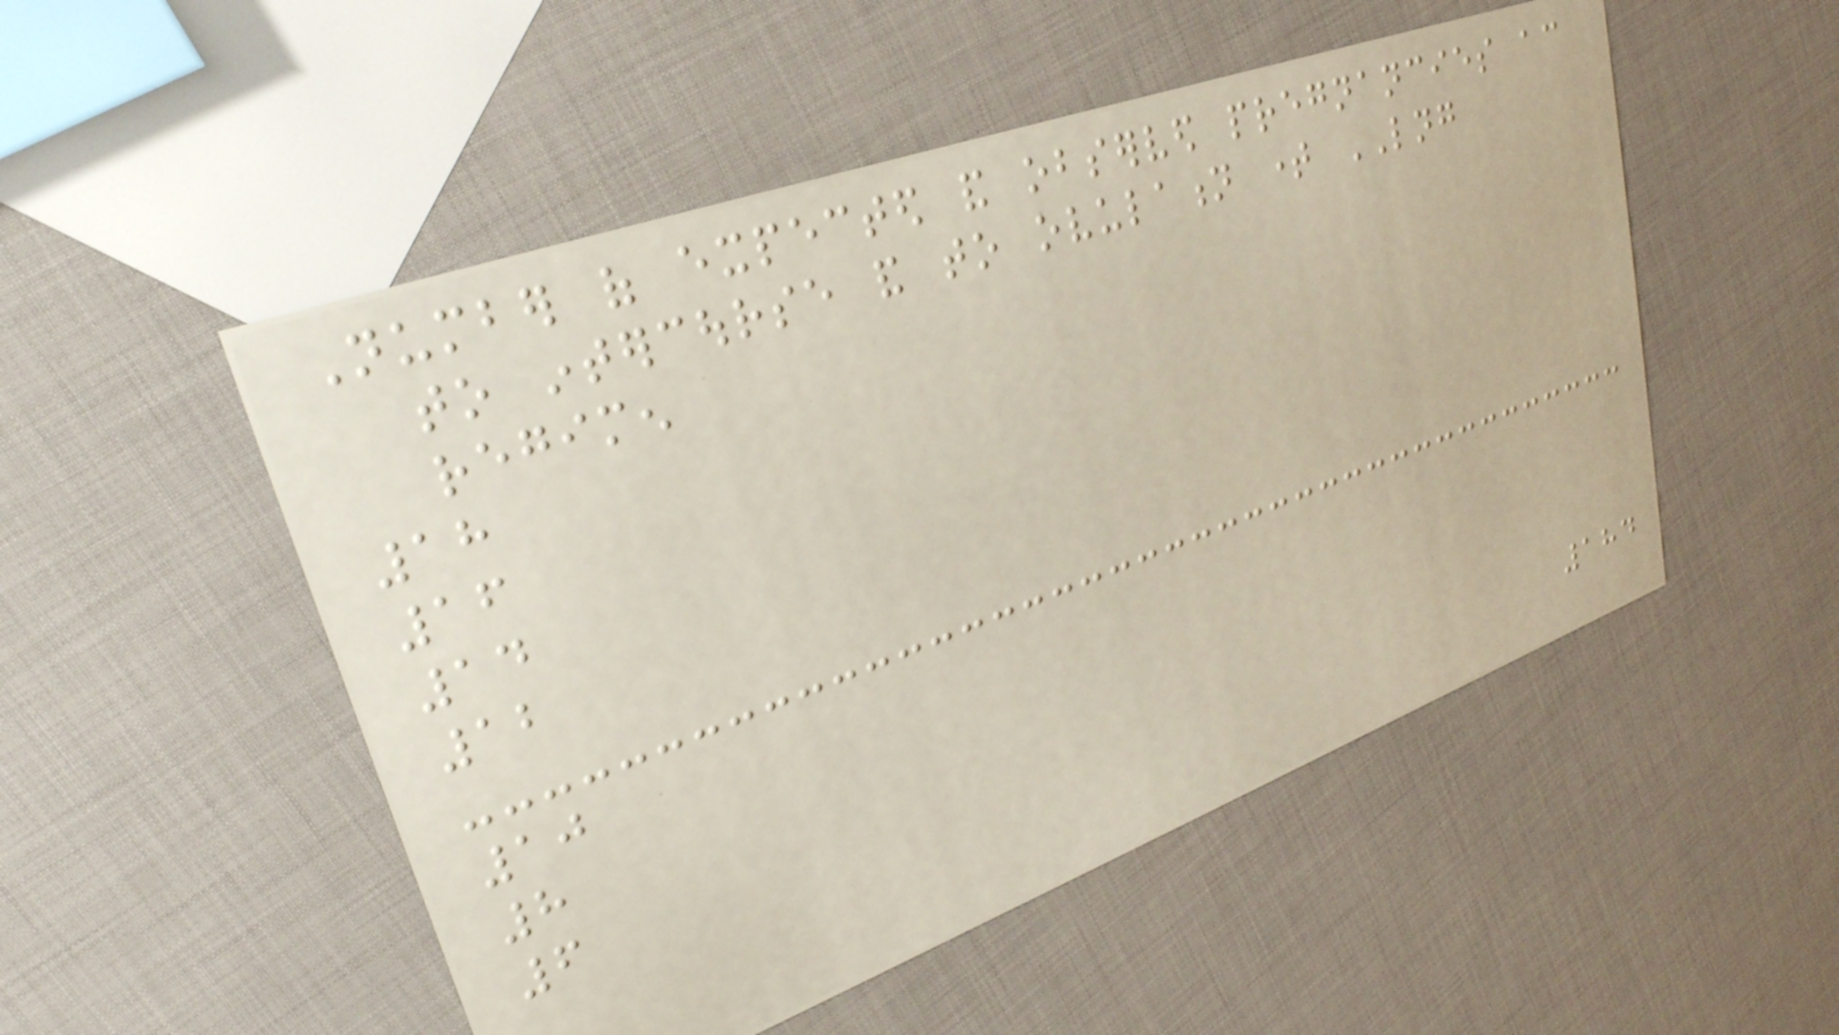Number of expected and observed pregnancies according
to intercourse and to ovulation time LNG
regimen
18
16
14
12
10
8
6
184
